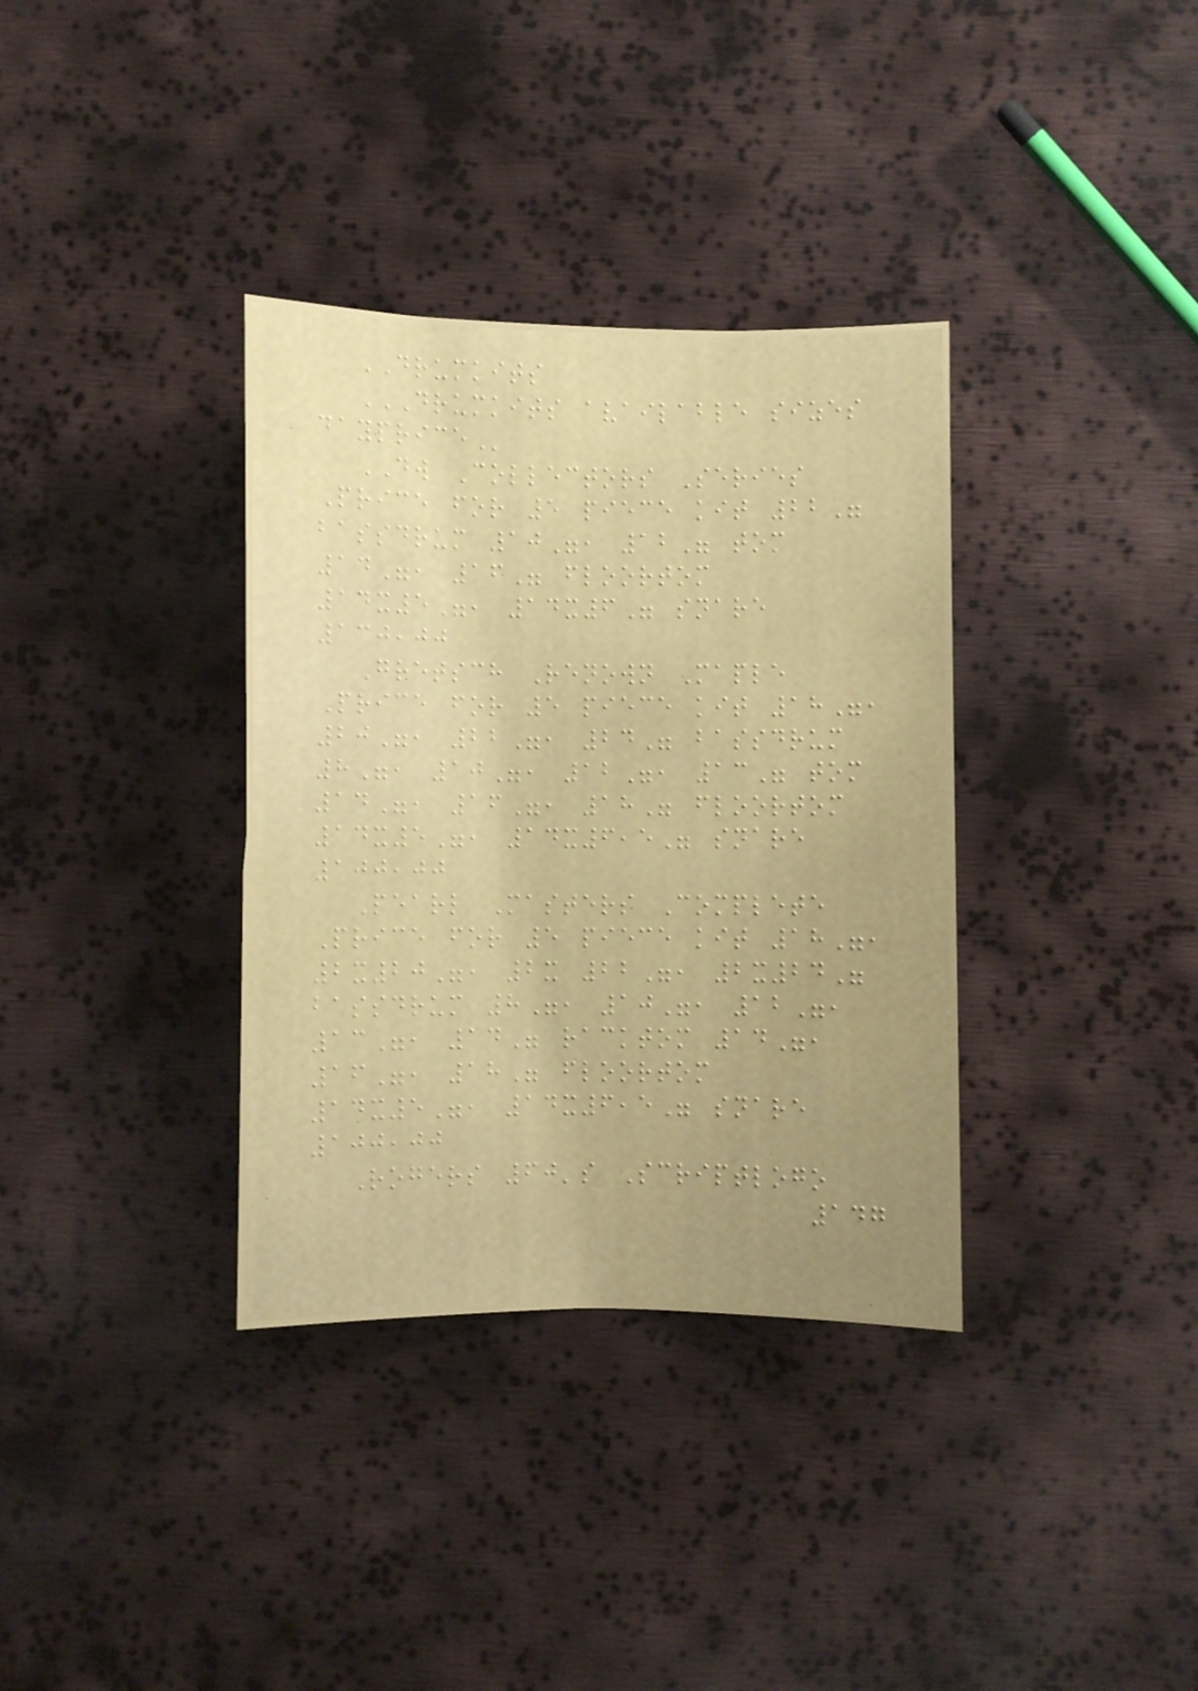DRUMKITS
DRUMKITS AVAILABLE SIZES
DAYPRICE
DW Collectors Series
Price for 5 piece kit 22"
bassdrum 10", 12" tom
14", 16" floortom
14x5", 14x6" snare
130,00
Gretsch Renown Maple
Price for 5 piece kit 18",
20", 22", 24" bassdrum
8", 10", 12", 13" tom
14", 16", 18" floortom
14x5", 14x6,5" snare
100,00
Pearl Masters Complete
Price for 5 piece kit 18",
2x20", 2x 22", 2x24"
bassdrum 8", 10", 12",
13", 14" racktom 14",
16", 18" floortom
14x5", 14x6,5" snare
100,00
Rogers 60's Scriptlogo
147
